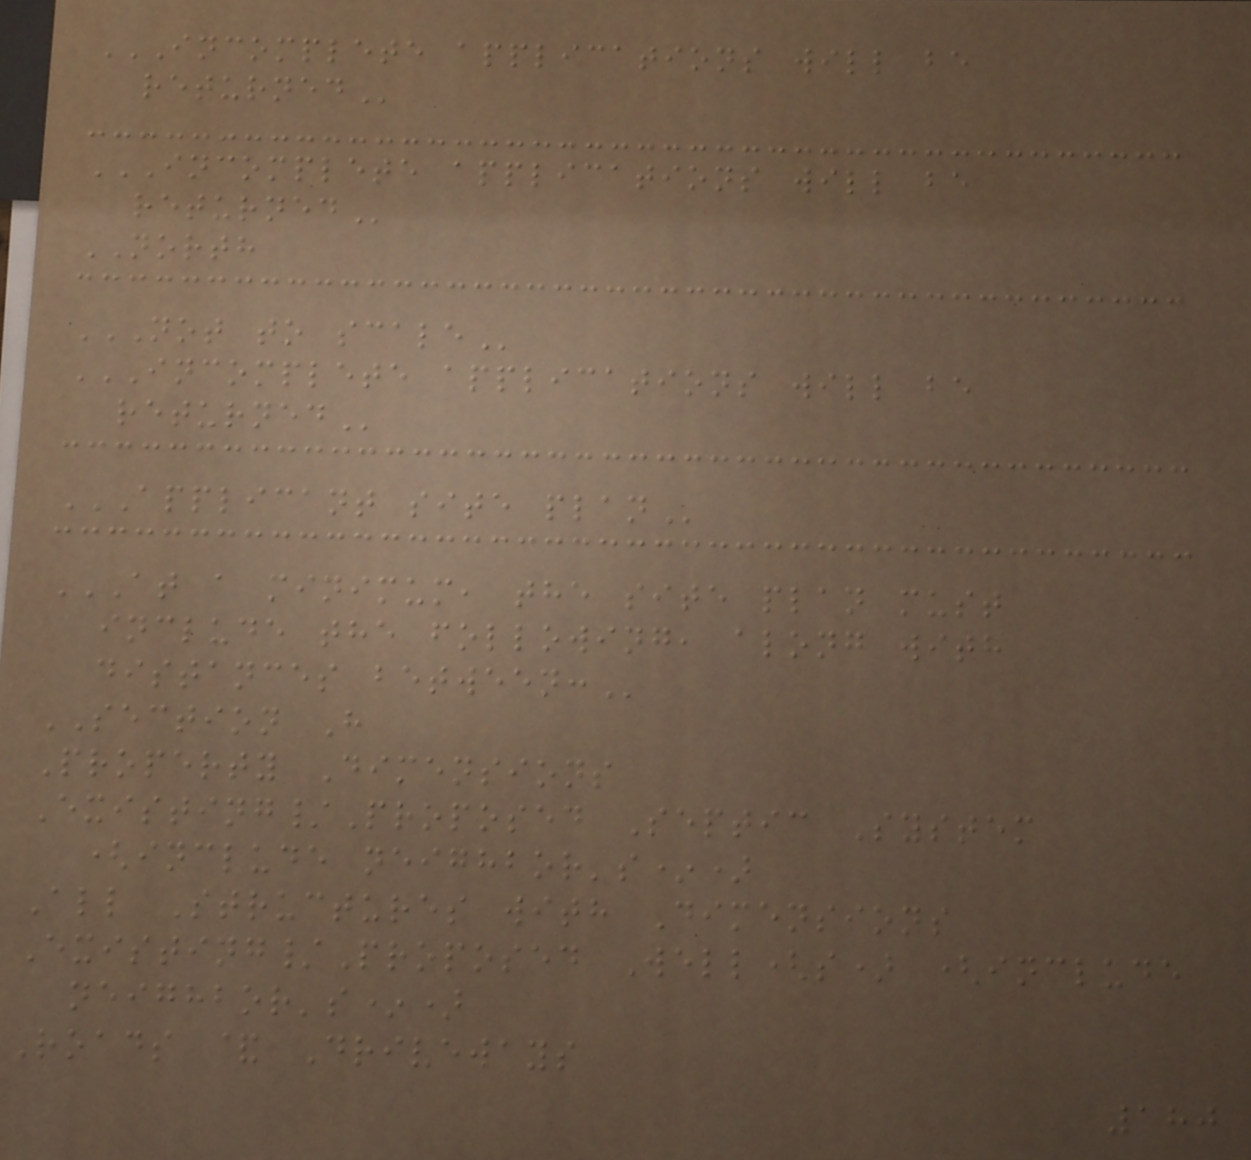INCOMPLETE APPLICATIONS WILL BE
RETURNED
INCOMPLETE APPLICATIONS WILL BE
RETURNED
NORTH
NOT TO SCALE
INCOMPLETE APPLICATIONS WILL BE
RETURNED
APPLICANT SITE PLAN
AT A MINIMUM, THE SITE PLAN MUST
INCLUDE THE FOLLOWING, ALONG WITH
DISTANCES BETWEEN:
SECTION H
Property Dimensions
Existing/Proposed Septic System
(include neighbor's*)
All Structures with Dimensions
Existing/Proposed Well(s) (include
neighbor's*)
Roads & Driveways
180
